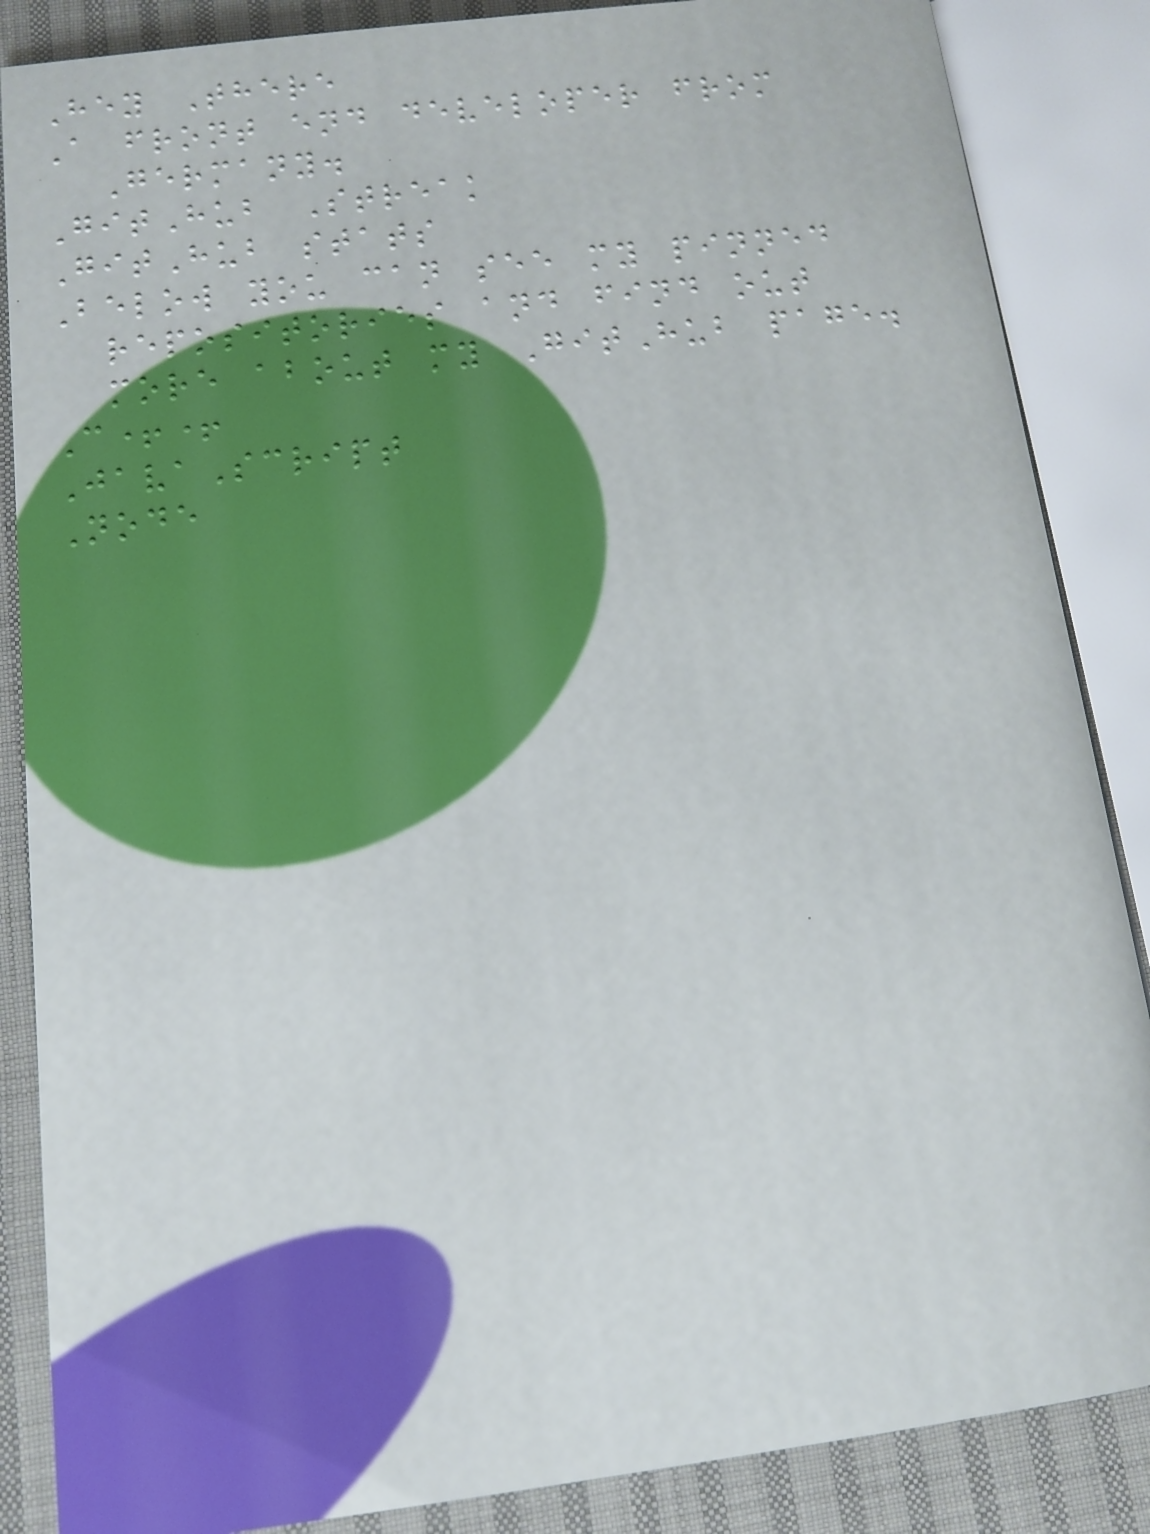Hey There
A front end developer from
Germany.
GitHub Streak
GitHub stats
Below you can see my pinned
repositories and find out
more about my GitHub page.
C++
JavaScript
Node
